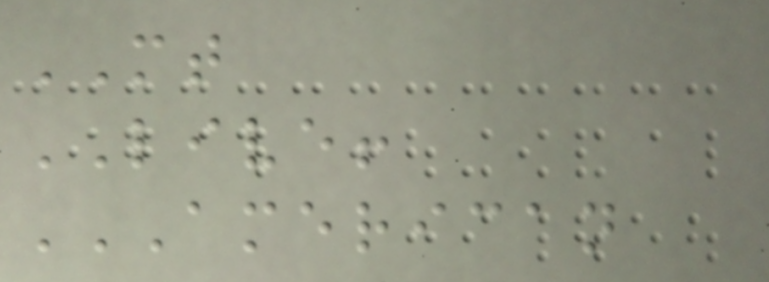MT
LIVE!
AMERICAN
